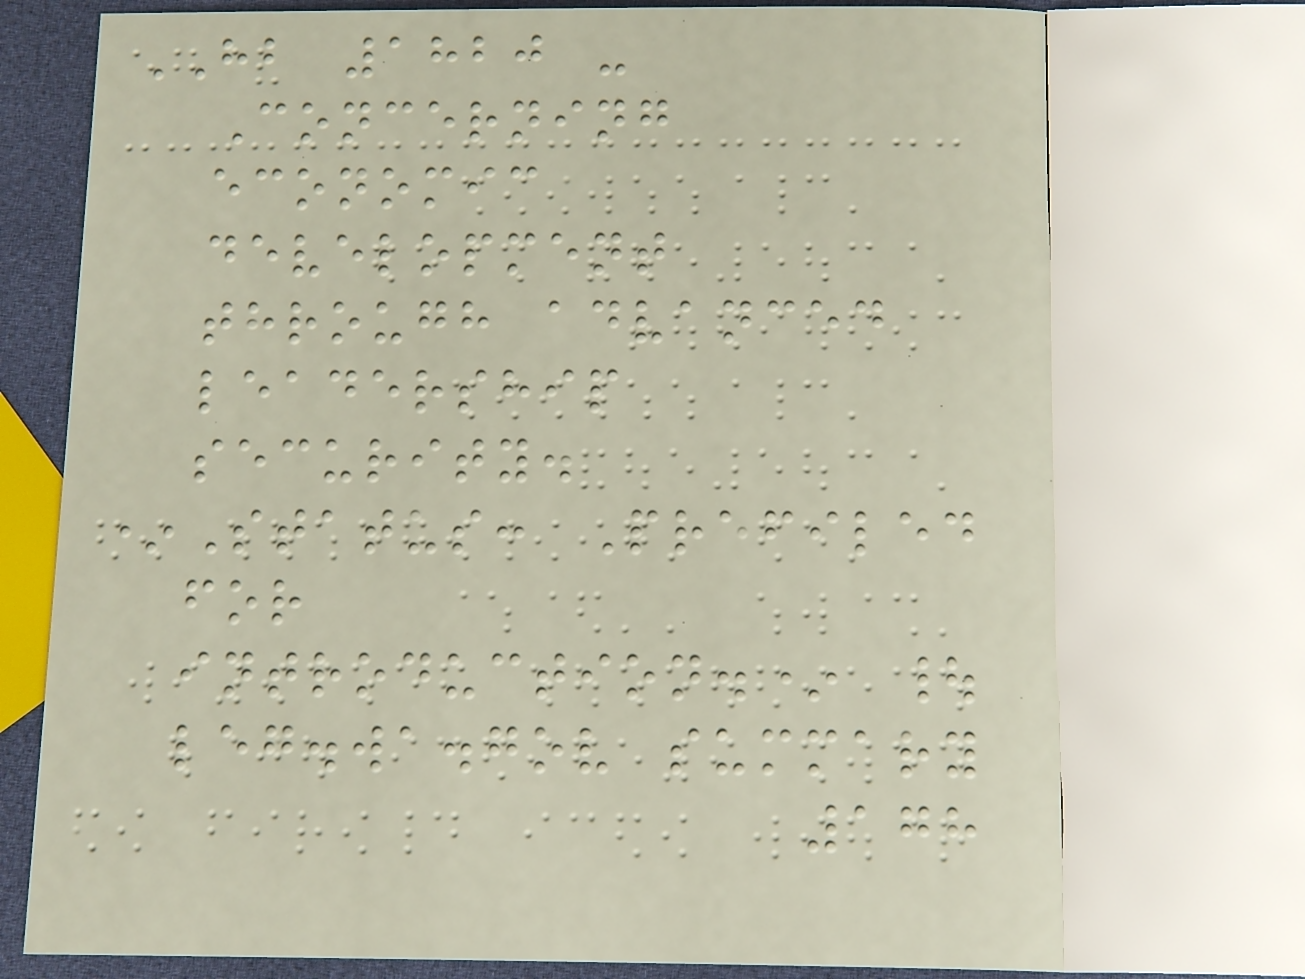HB 1820 -
Concerning
economic
development
through advanced
leadership
security.
*Status: Prefiled
for
introduction.* |
leg.wa.gov summary
178
